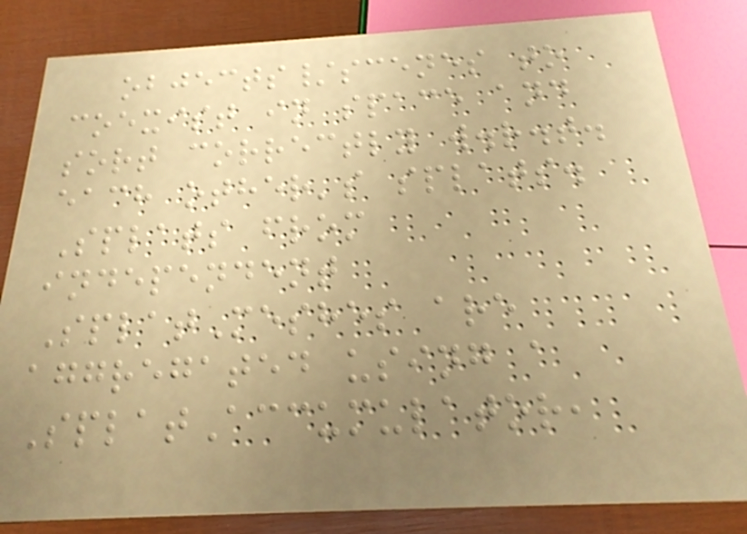objects/scenes to
coexist in space and
sort correctly w.r.t.
each other's splats.
Splats from
independent
SplatMeshes are
aggregated using a
SplatAccumulator,
